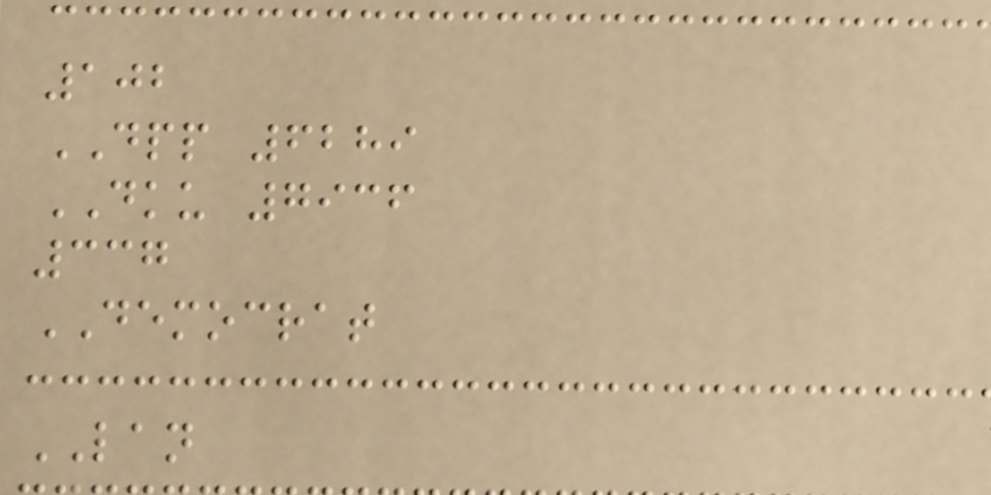102
DPP 6289
DKU 7936
337
DEMOCRAT
LAN
